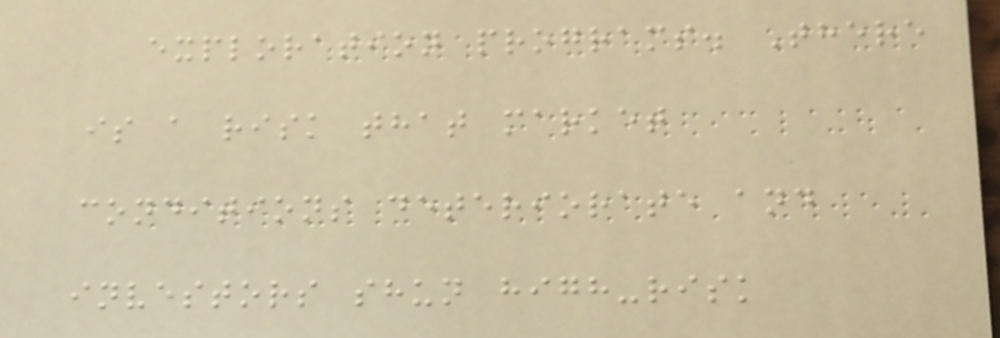exploration programs. There
is a risk that market
conditions deteriorate and
investors shun high-risk
